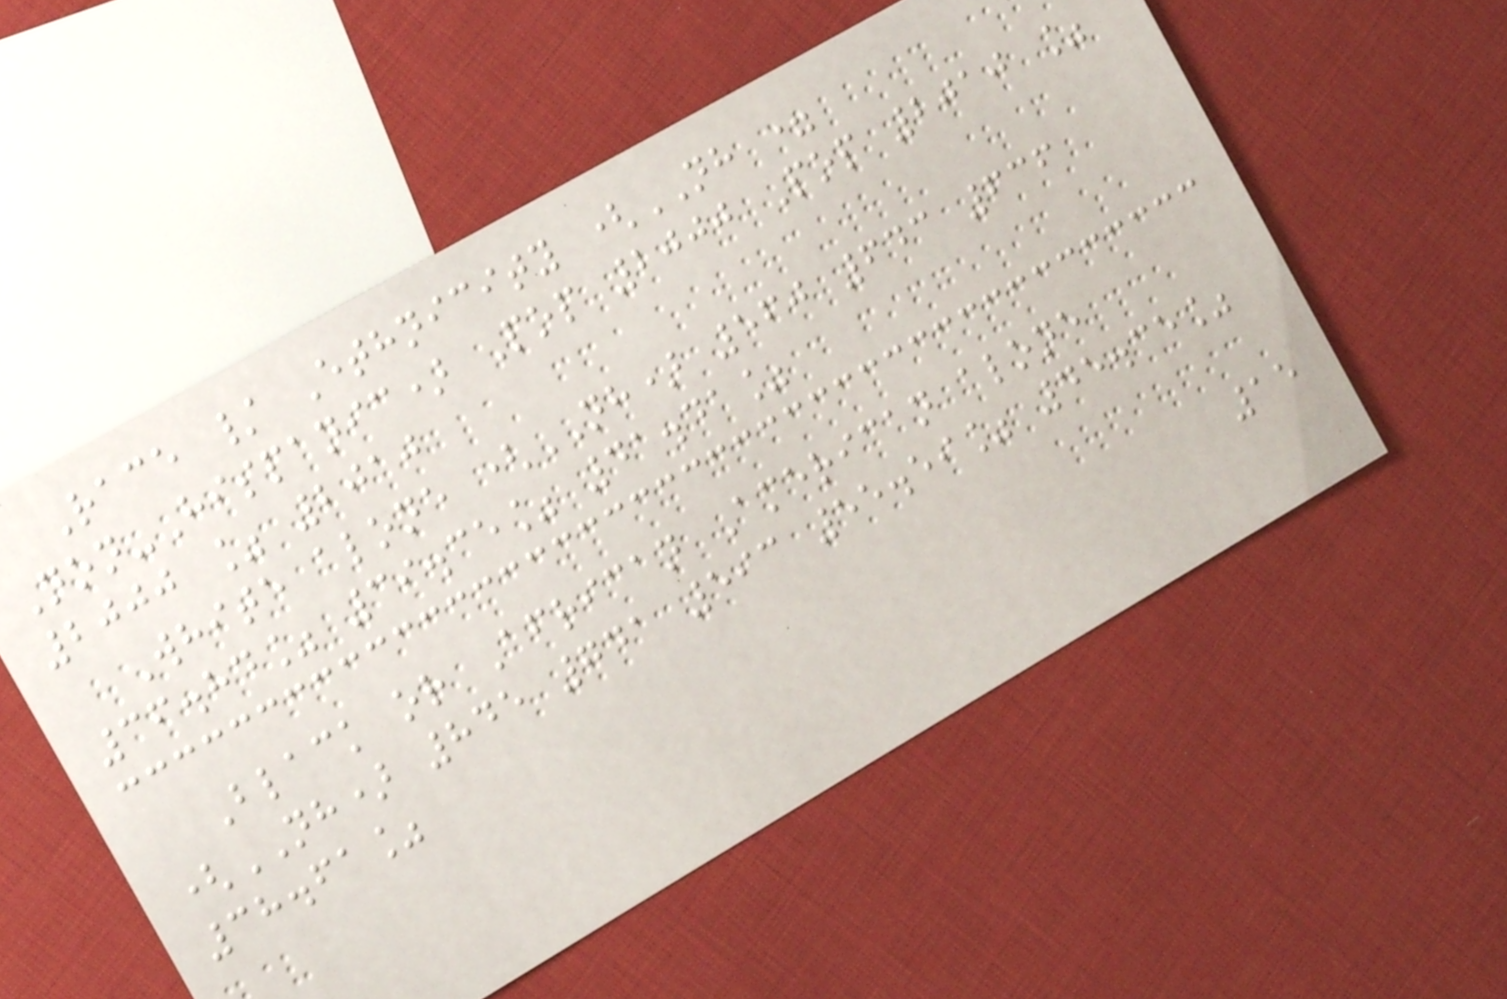Race / Ethnicity (NH =
Non-Hispanic) Pop 2000 Pop 2010 %
2000 % 2010
White alone (NH) 560 643 636
36.84% 39.35% 41.41%
Black or African American alone
(NH) 845 741 593 55.59% 45.35%
38.61%
15
